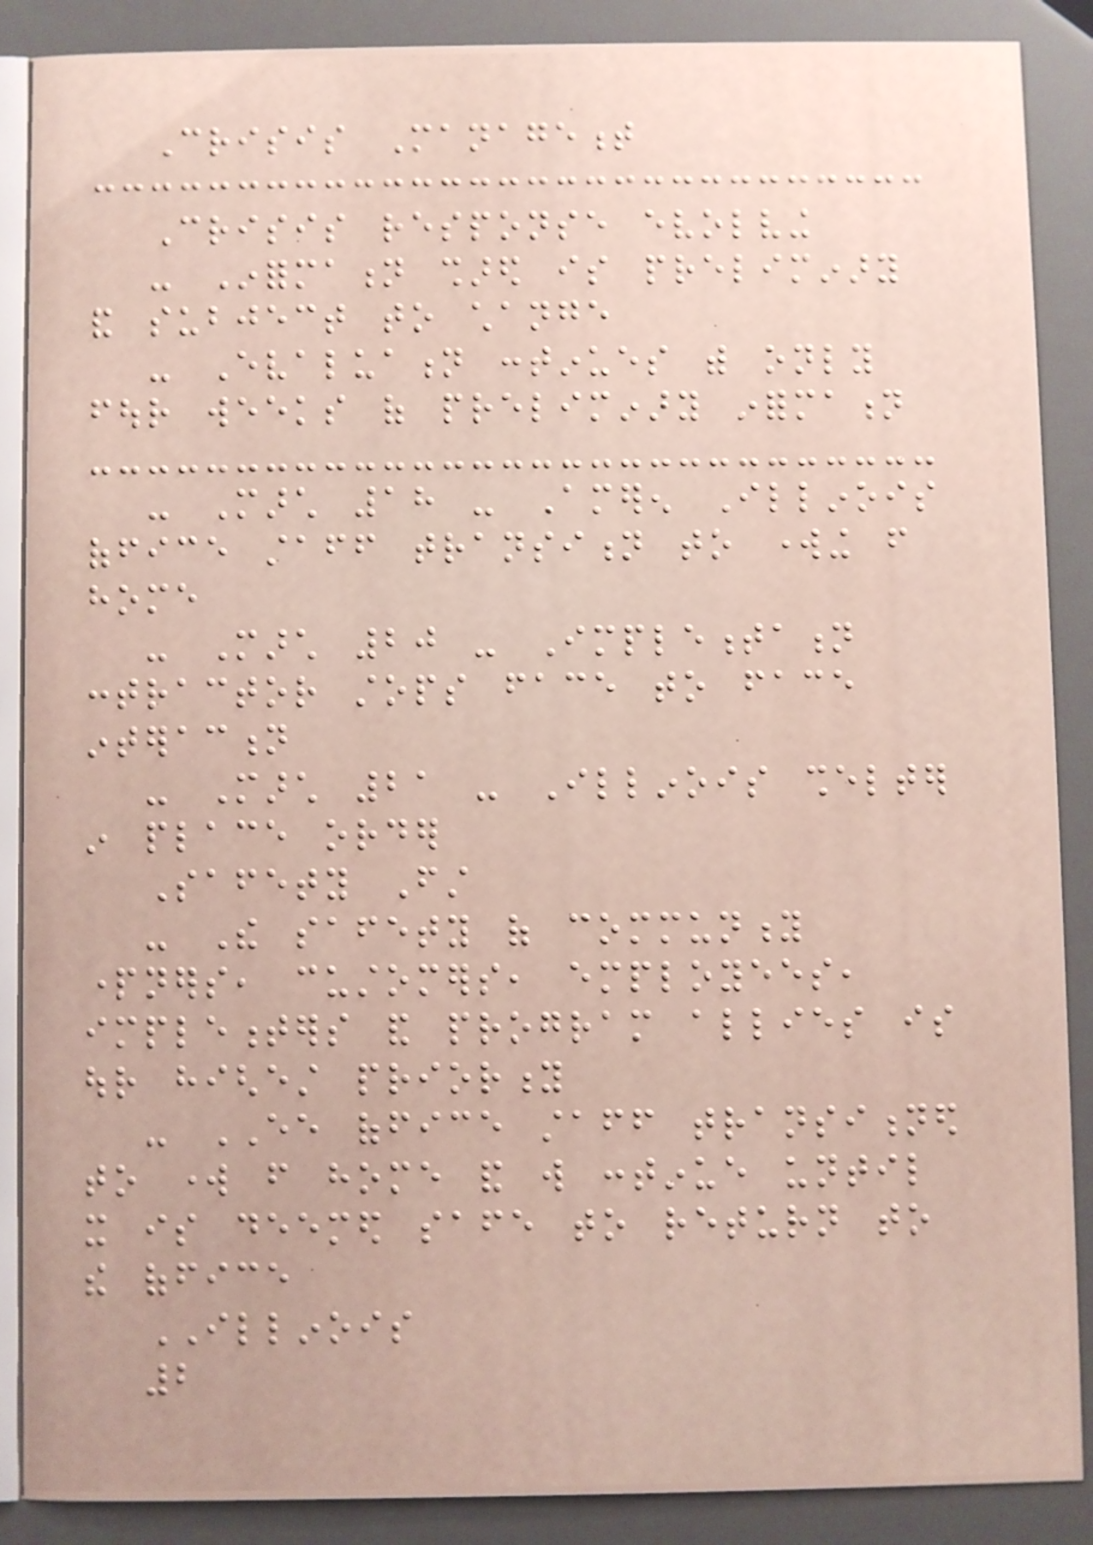Crisis Management
Crisis response evolving
- Information shared is preliminary
and subject to change
- Evaluation continues with only
four weeks of preliminary information
- March 18 - Ameren Illinois
office staff transition to working from
home
- March 20 - Implementation
contractor stops face to face
interaction
- March 21 - Illinois shelter
in place order
Safety First
- The safety of community
partners, customers, employees,
implementers and program allies is
our highest priority
- EE office staff transitioned
to work from home and will continue until
it is deemed safe to return to
the office
ILLINOIS
2
